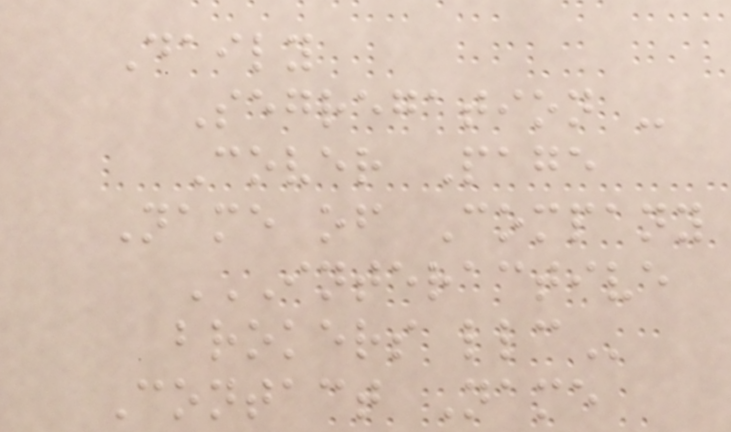Daily
Segregation -
Cover Page
Name of Company
INTERACTIVE
BROKERS LLC
Contact Name
